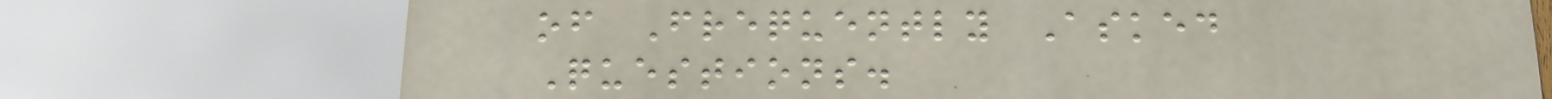of Frequently Asked
Questions.
